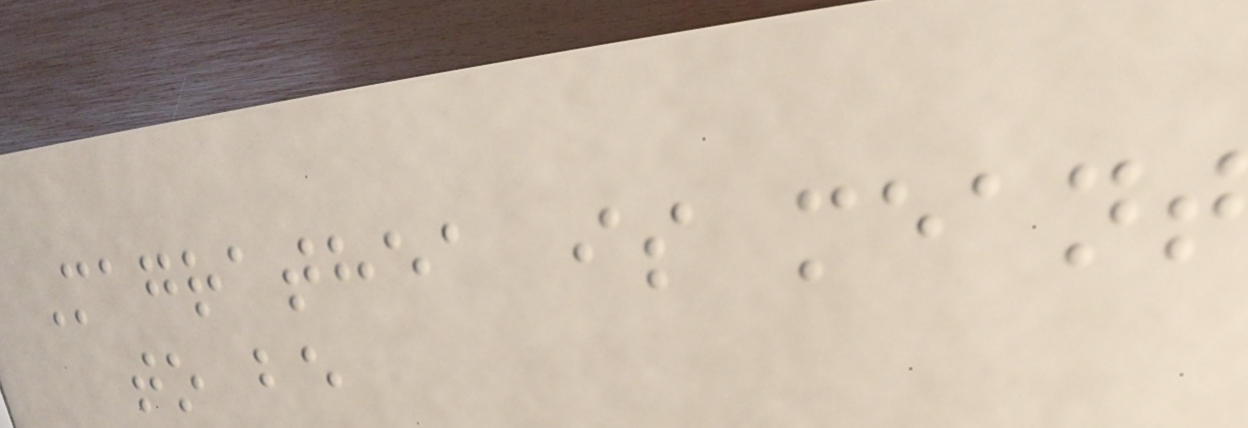Magrathea is meant
to be
